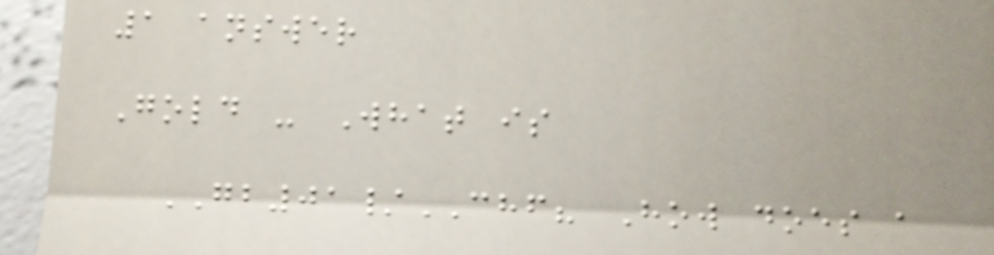1 answer
Gold - What is
GB01/CHF? How does a
